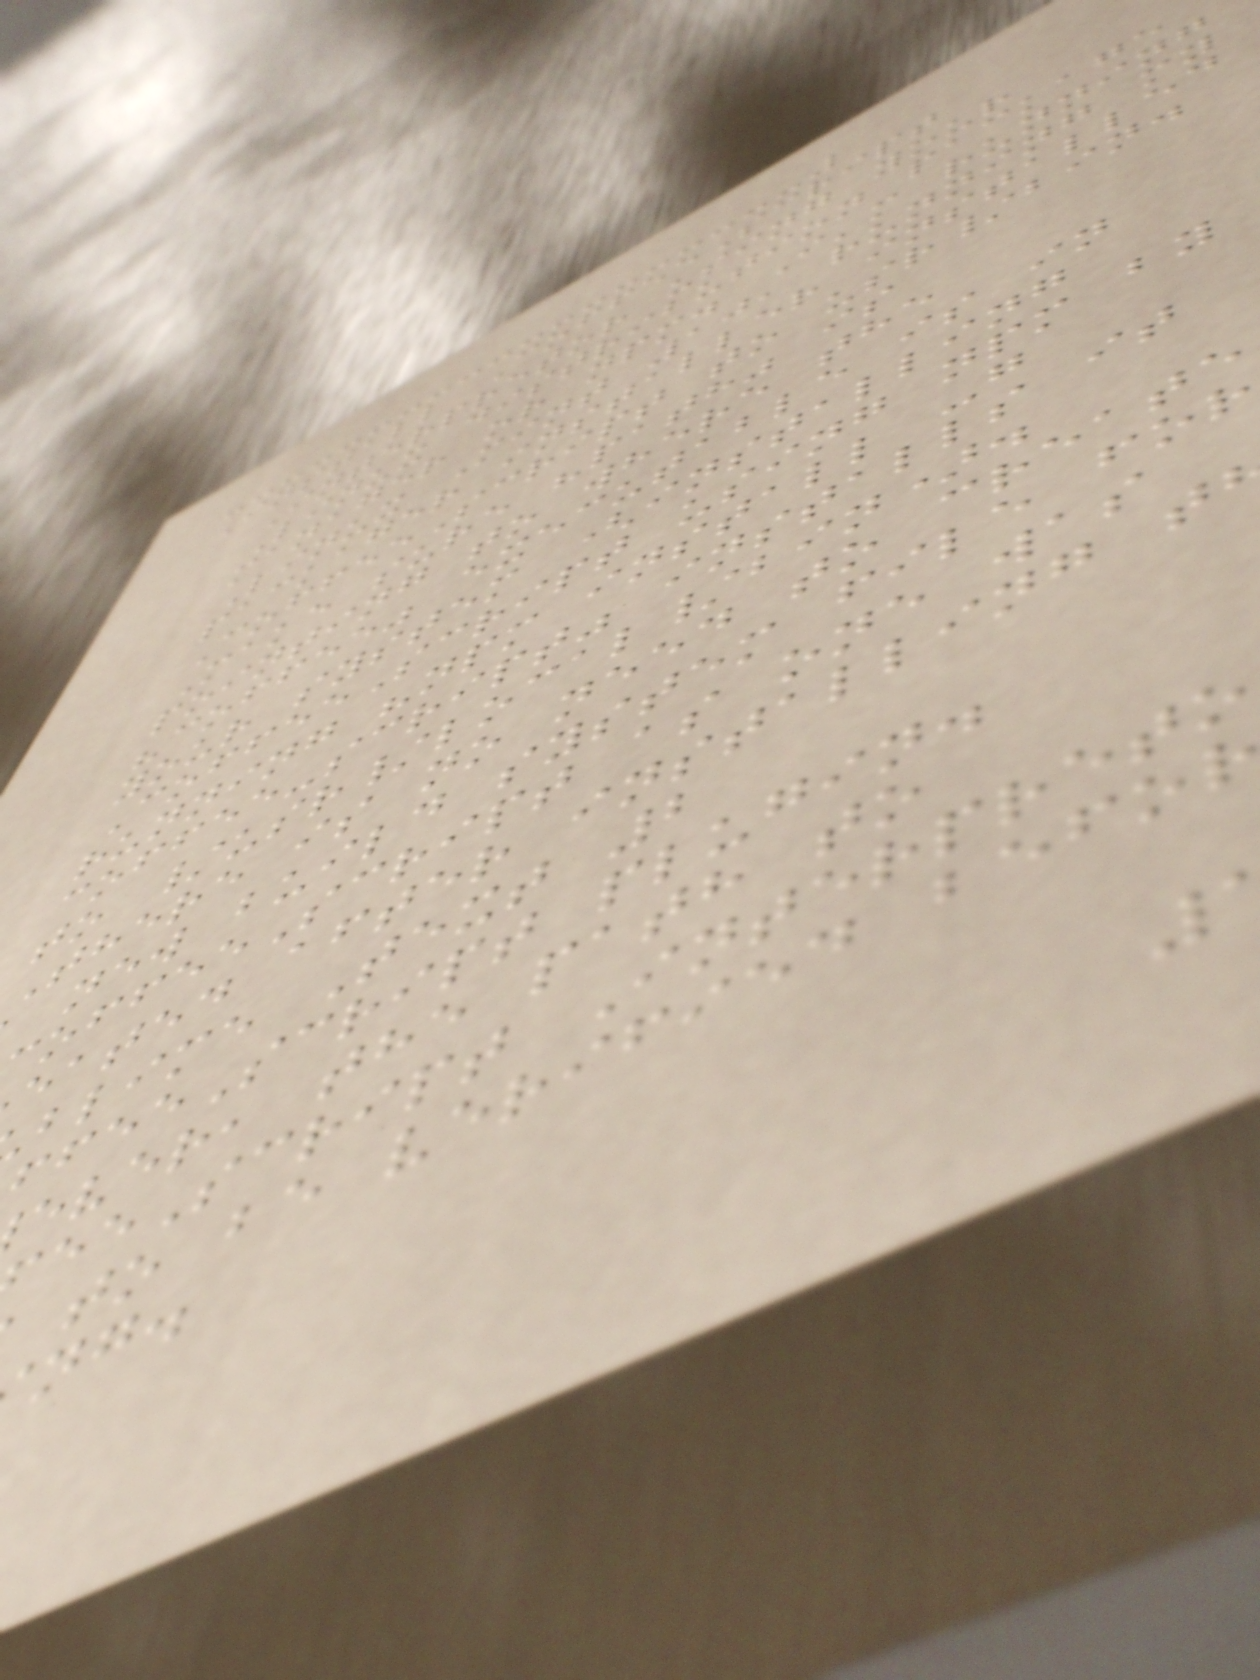Install CoffeeScript
Interpretor using your
Linux distribution package
manager or npm. I'm running
Linux Mint 10, running my
packager installer installed
CoffeeScript to usr/bin.
Make sure "path" is
pointing to where the
"coffee" executable is in
your system (installing
CoffeeScript using npm by
running "npm install -g
coffee-script" installs it
to /usr/local/bin).
There is no need to create
new build system file for
offeeScript as one was
eated after installing t
blime Text 2
ffeeScript plugin.
ever, the path to
eeScript Interpreto
to be verified befo
